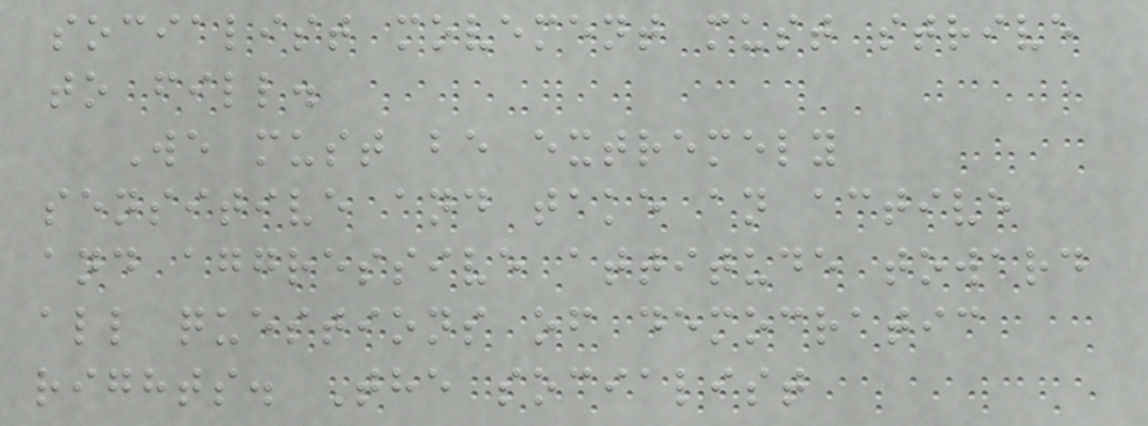socialist movement must strive
to fill.
We must be extremely
sensitive and take an active
and aggressive attitude toward
all questions of democratic
rights. The socialist
